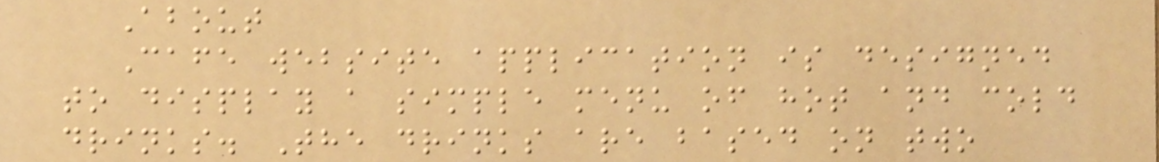About
Cafe website application is designed
to display a simple menu of hot and cold
drinks. The drinks are based on two
